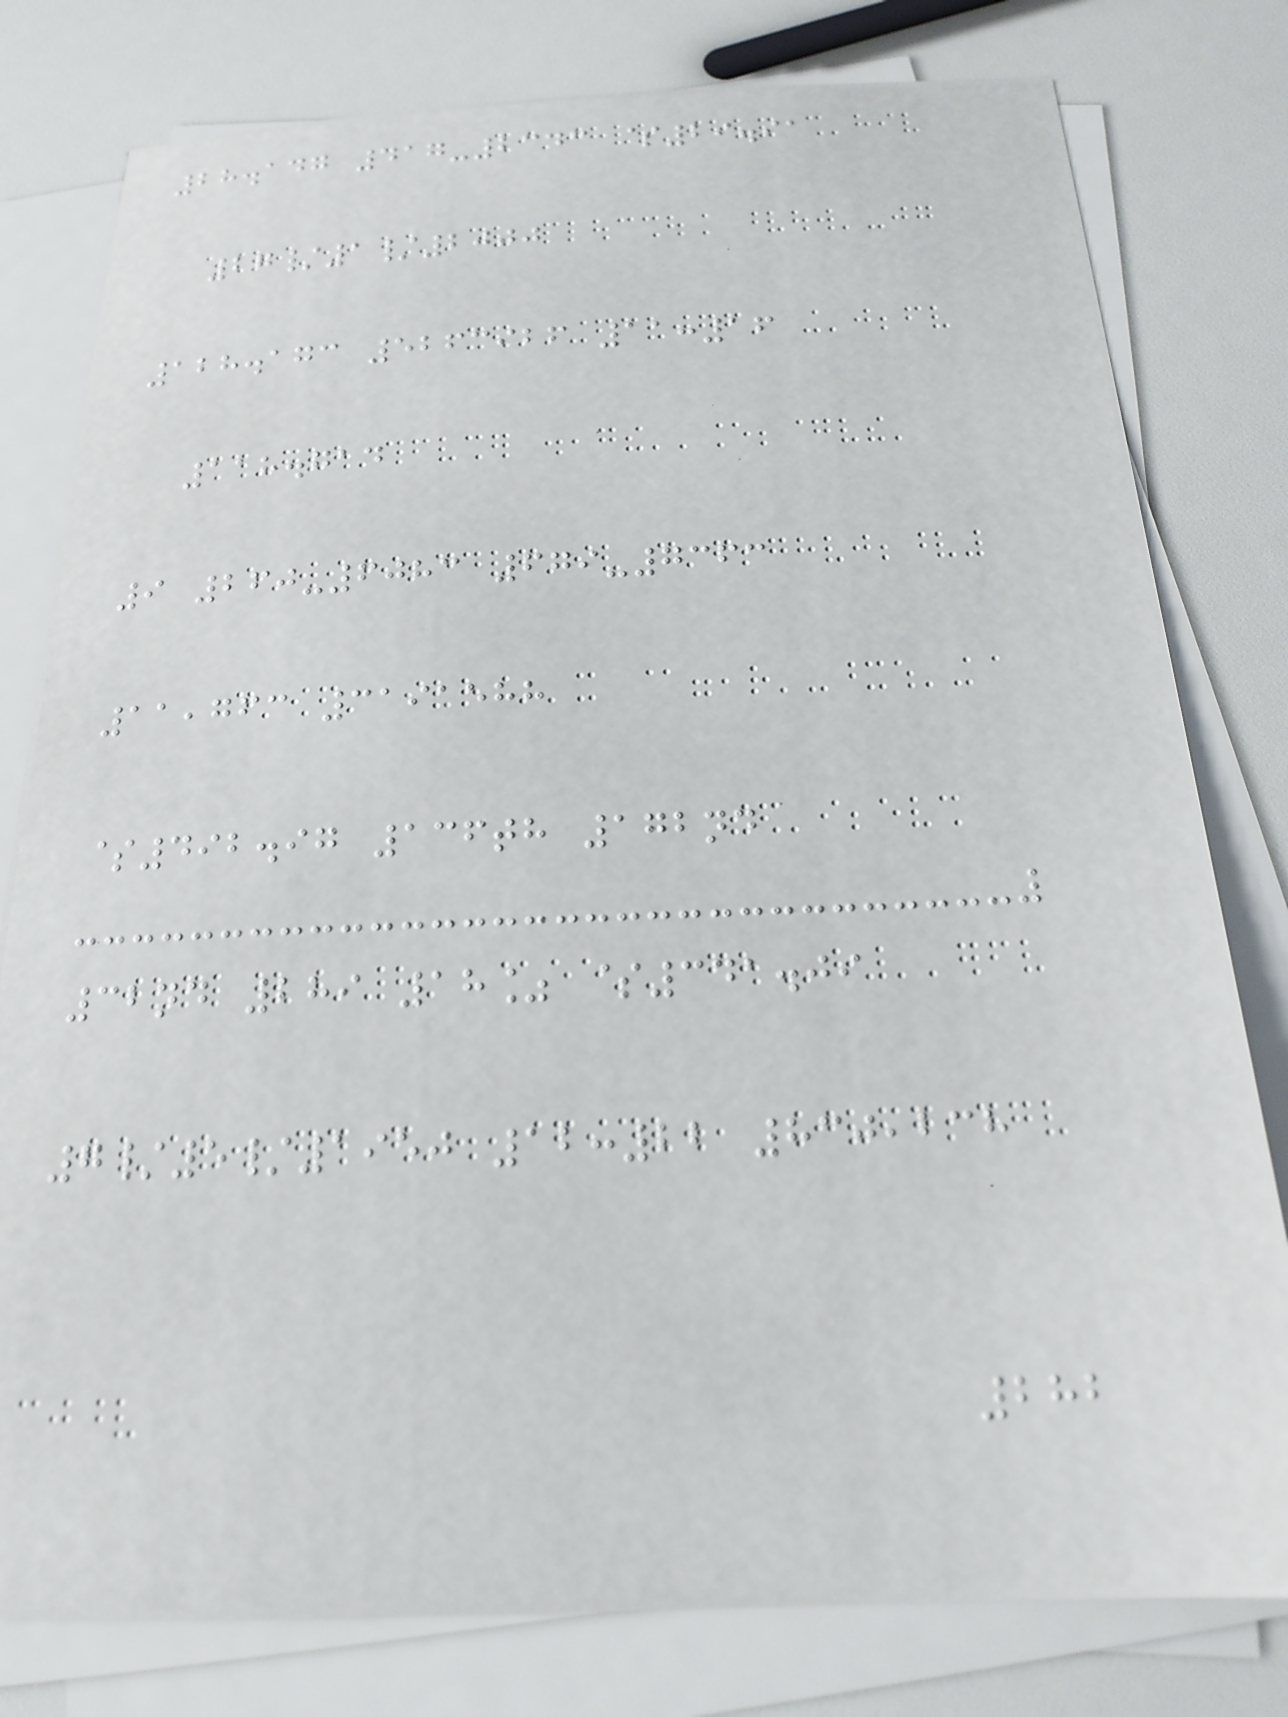28.147 417-2343 $29.91
27/1/2000
128.173 5263926 11:16
118.714
9 260-6083 679-7363
11,763 3191588
$492.97 136th 172nd
32nd 289 18% $341.09
7/5/1950 12:22 830,238
282
